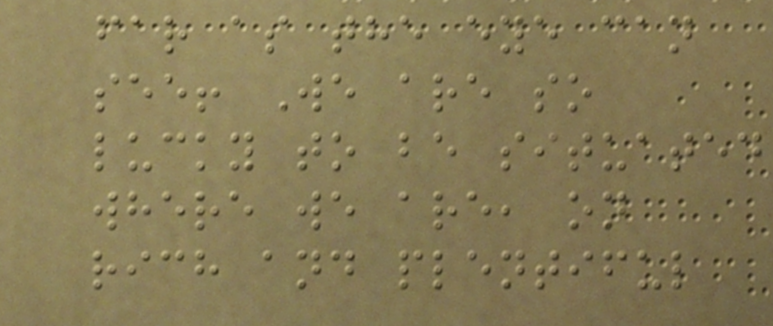far as the eye can
see! We are so
lucky to be situated
where we are, on
rich and plentiful
